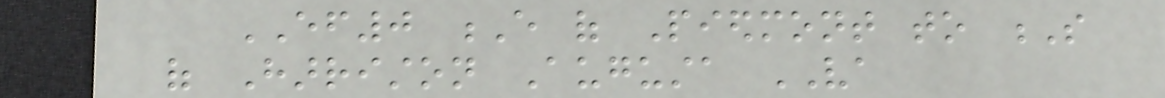EF0 E of Piedmont to S
of Harriston Augusta VA
